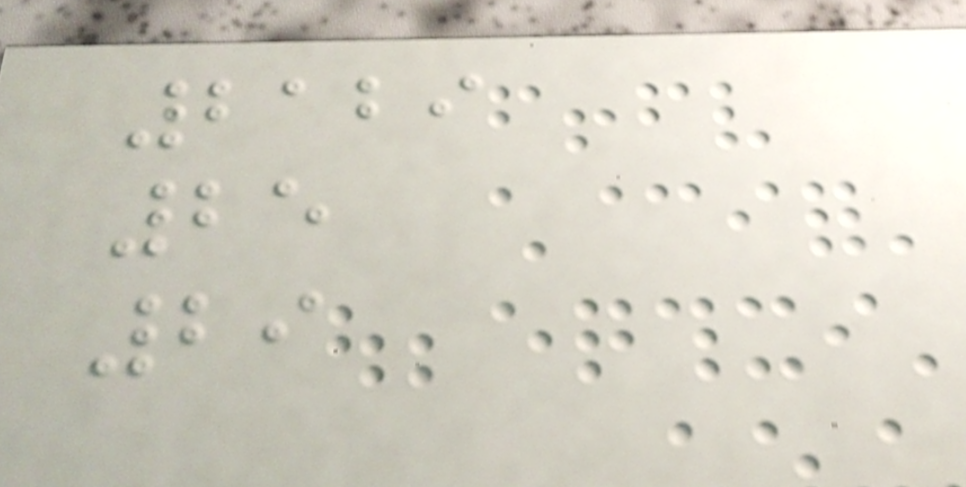2129
25
29
